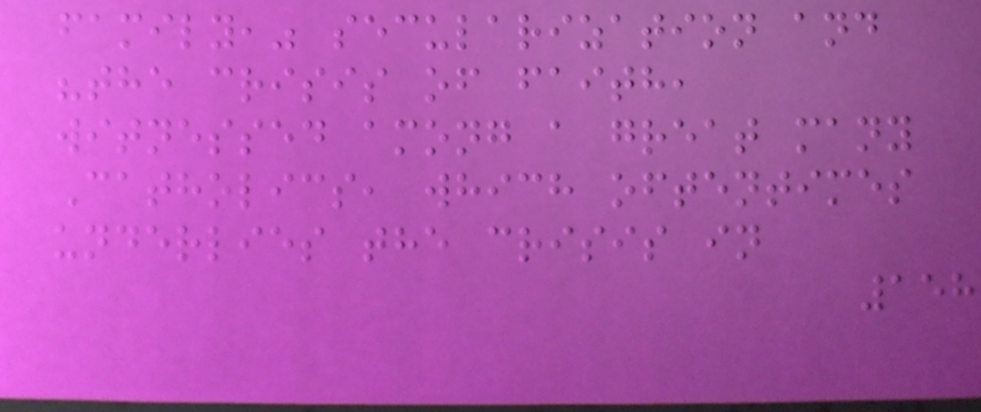family," secularization and
"the crisis of faith,
witnessed among a great many
Catholics, which oftentimes
underlies the crisis in
158
